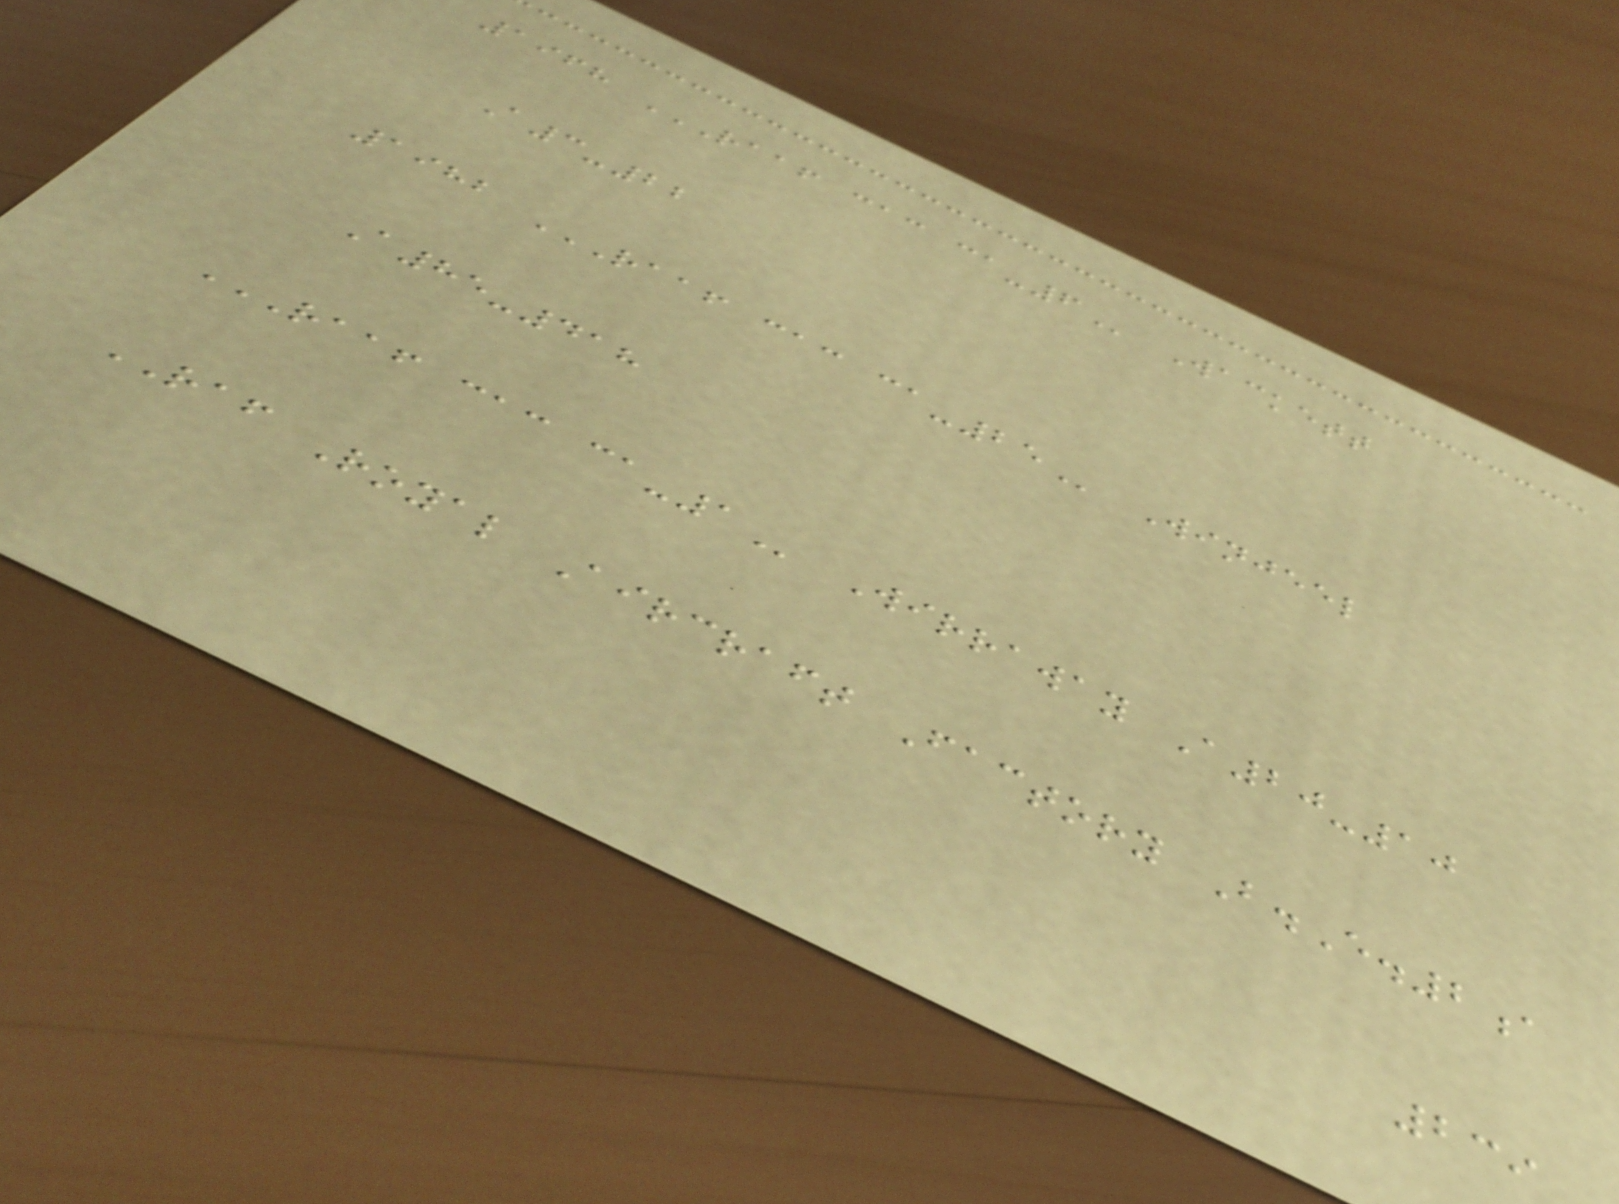1968 RAAF CAC CA-6 Wackett
A3-22
1982 RAAF CAC CA-25 Winjeel
A85-418
RAAF CAC CA-1 Wirraway A20-10
RAF Royal Aircraft Factory B.E.2a
239
